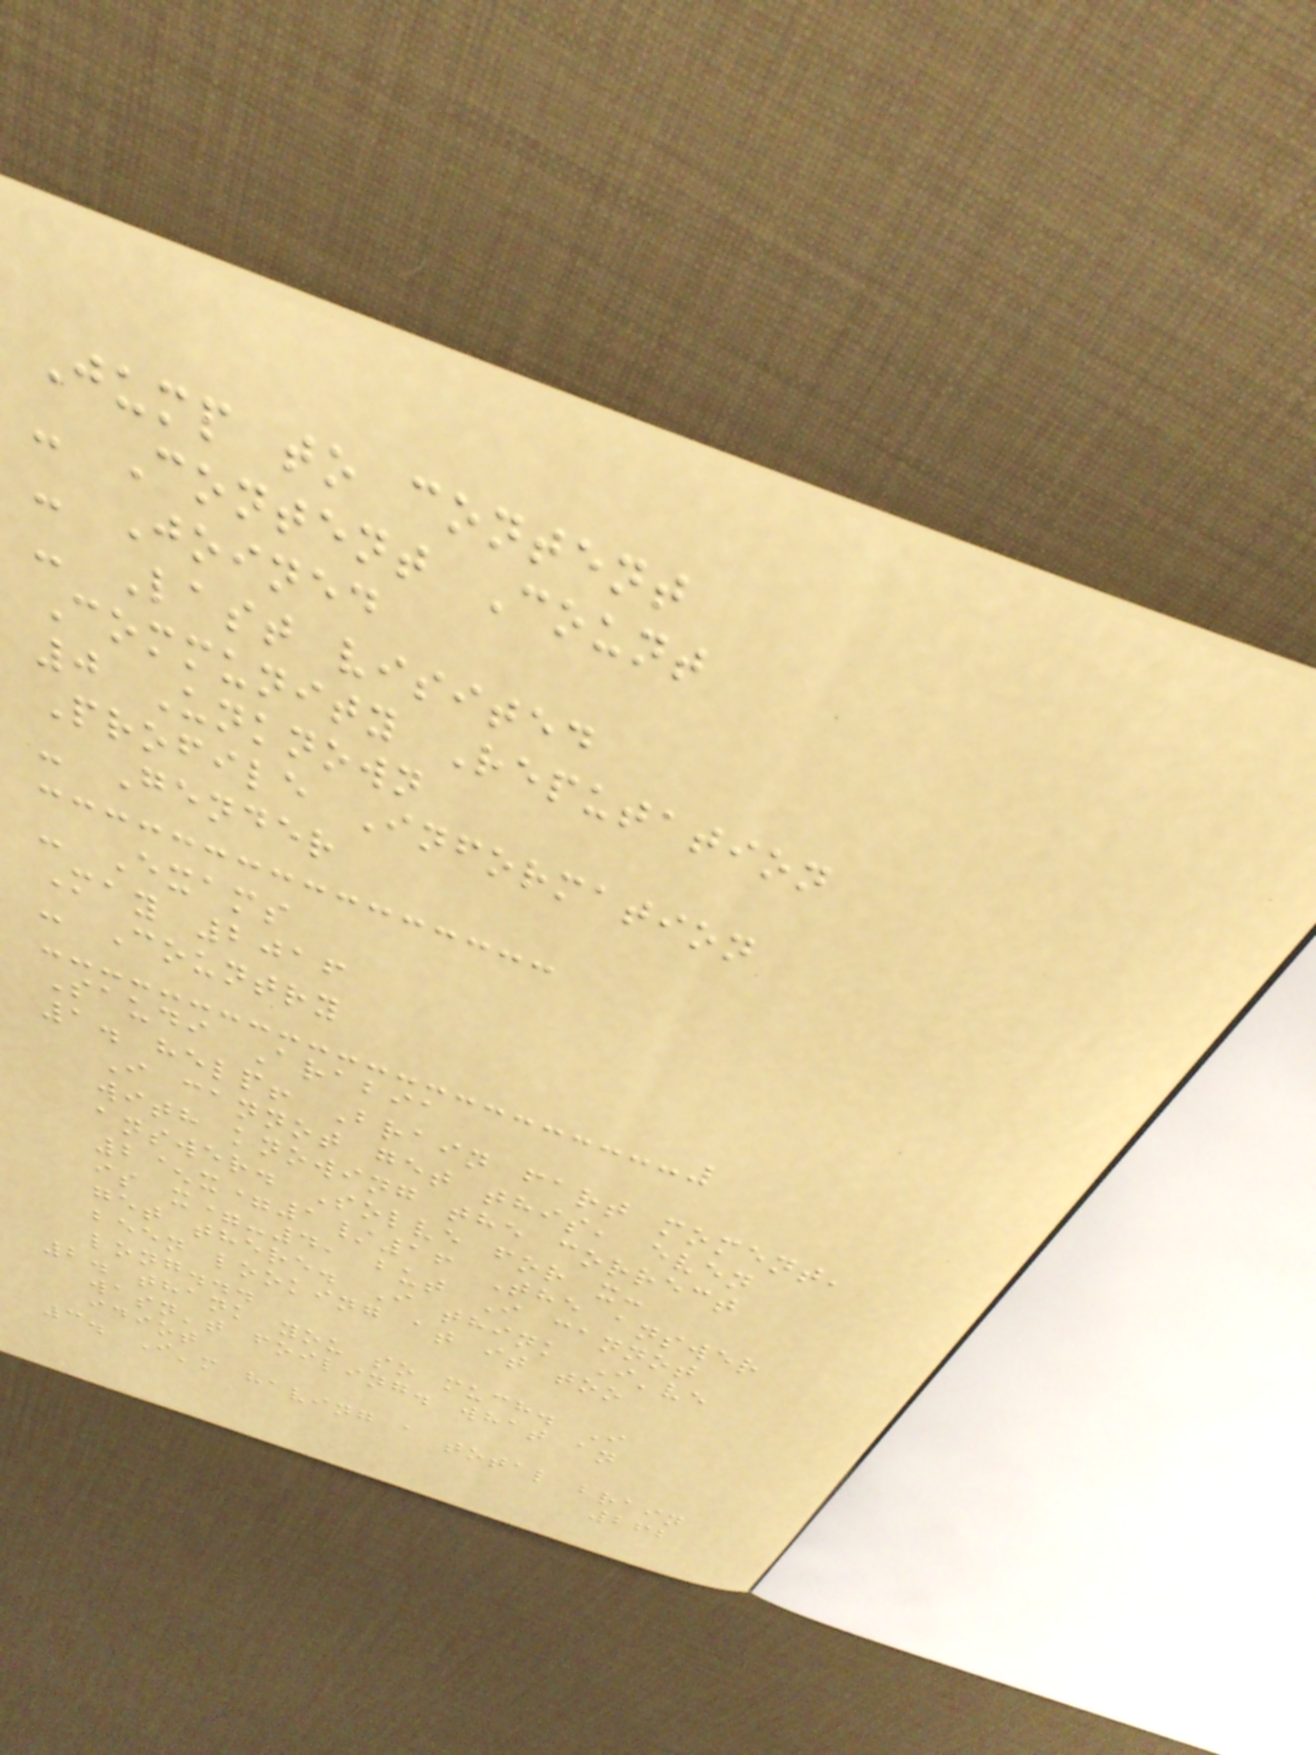Jump to content
- Content Count
- Joined
- Last visited
Community Reputation
0 Unknown
Profile Information
- Gender
- Exams
May 2016
- Country
Saudi Arabia
1. help! Brain fart moment,
I cannot get this, even
with knowing the correct
answer. Solve for x:
2^x=1/16 The answer
is x=-4, but I cannot
get there. I think I've
been looking at it too
long...
2. thank you so much. I
wasn't foiling. what an
idiot
3. I'm having a total brain
262
